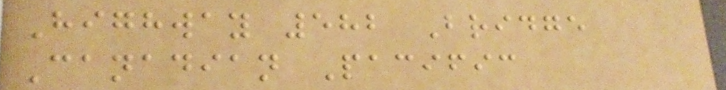Highway 582 Bridge
Canadian Pacific
